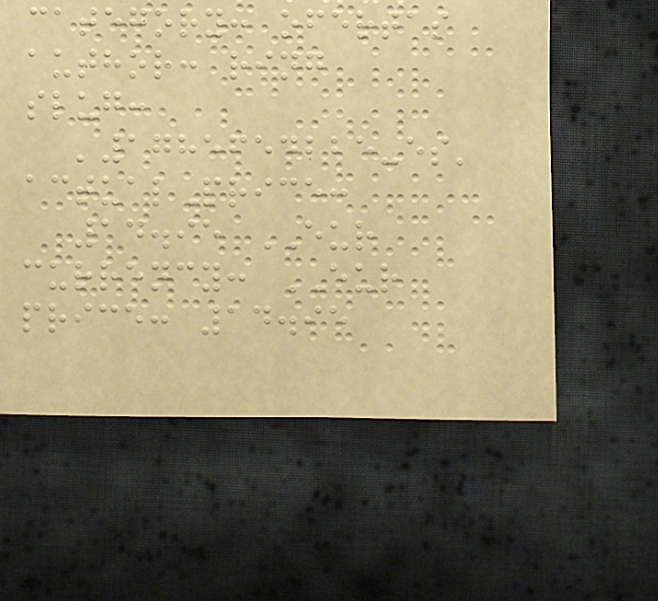category: ofertas
author: ring
slug:
'1785654225-es'
actualPrice:
14.95 EUR
currency: EUR
price: 14.95
